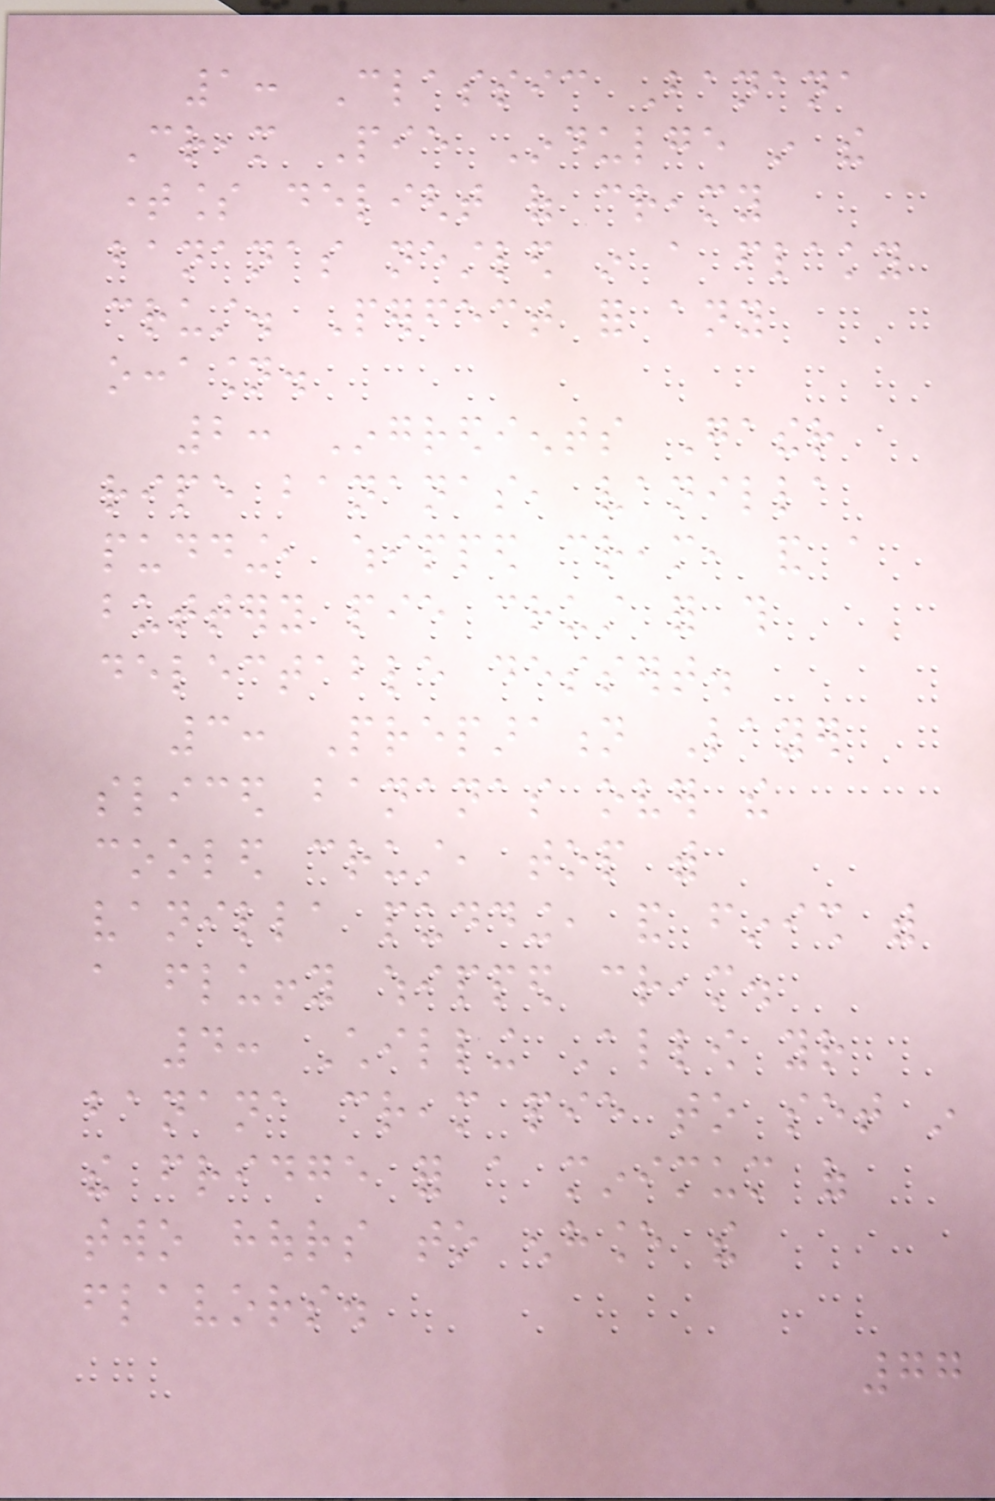1: Classic Banana
Cream Pie Indulge in the
timeless delight of creamy
bananas nestled in a flaky
crust. Perfect for any
occasion.
2: Ingredients Gather
ripe bananas, vanilla
pudding, whipped cream, and a
buttery pie crust for this
delectable dessert.
3: Preparation Layer
sliced bananas over the
cooled crust, top with
vanilla pudding, and finish with
a fluffy whipped cream.
4: Chilling Allow your
banana cream pie to set in
the fridge for a minimum of
two hours to enhance the
flavors.
77
